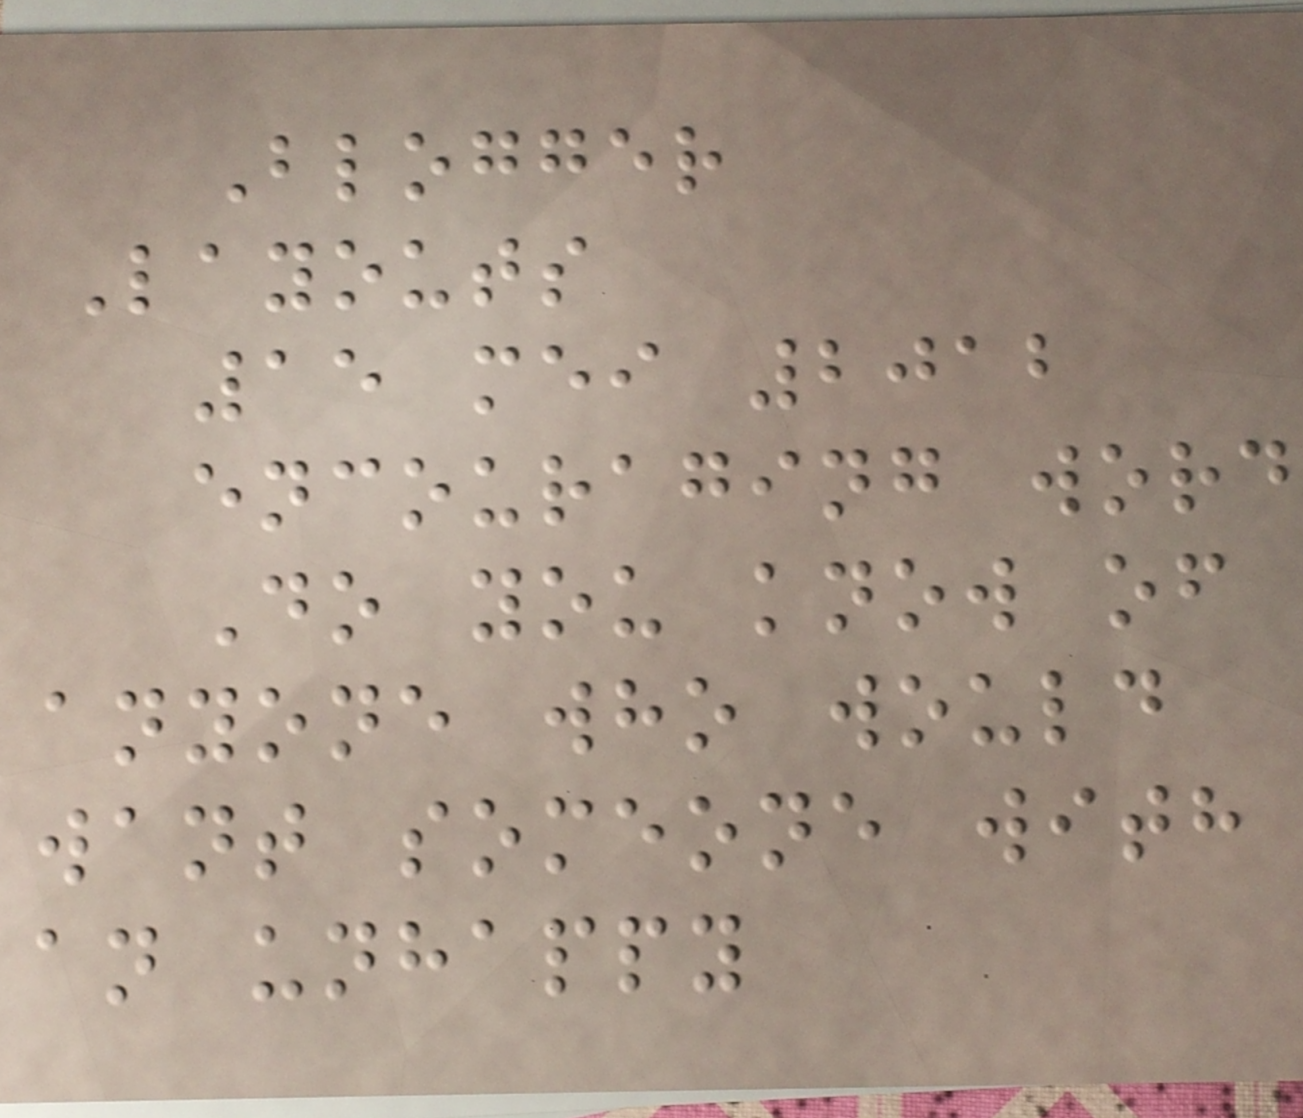Blogger
Layouts
15 mei 2012
encouraging word
Do you know of
anyone who would
want someone with
an unhappy
